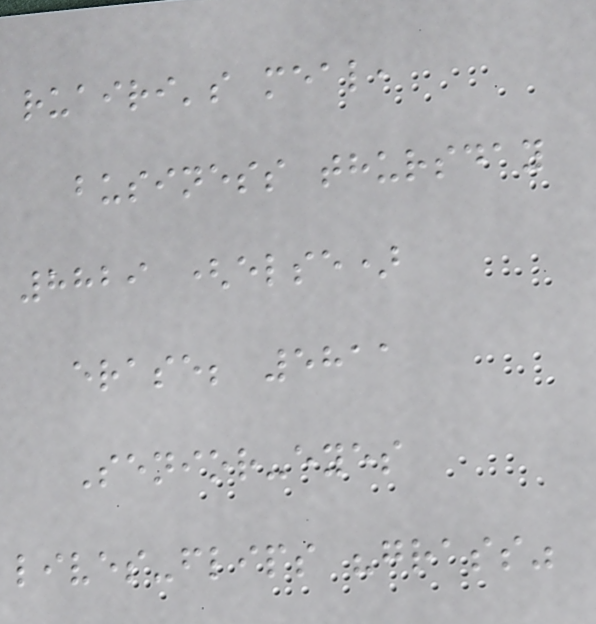ruairi's meal,
business thursday
8829 (else)
erase; 5811
Senior-eyes
lives-flips "grass"
